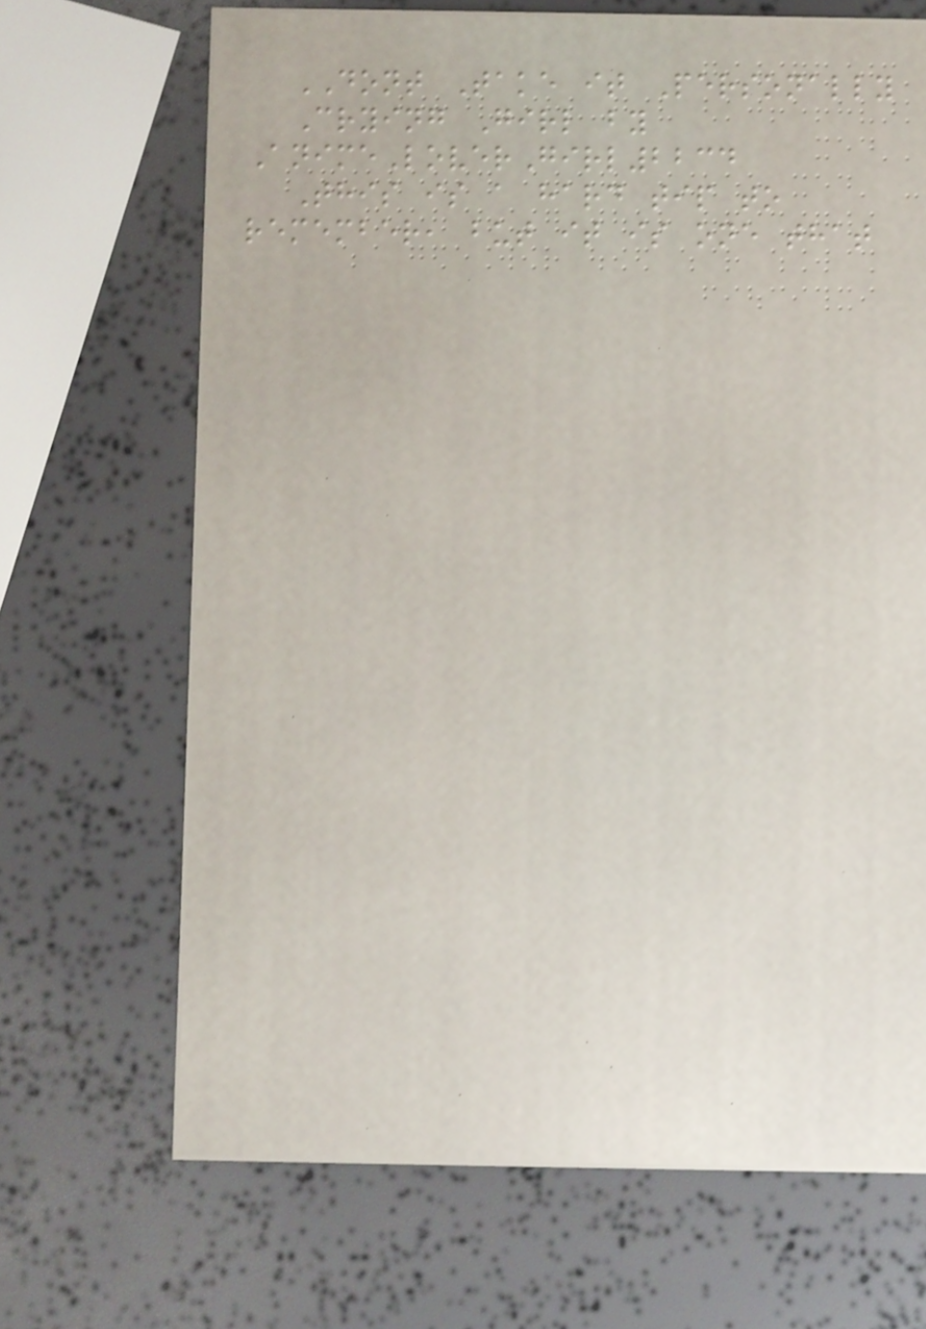DONT Take it Personally
Crying Girl by
AnimeLoverGirl2234
This is a hard tip to
remember, but it is one that
